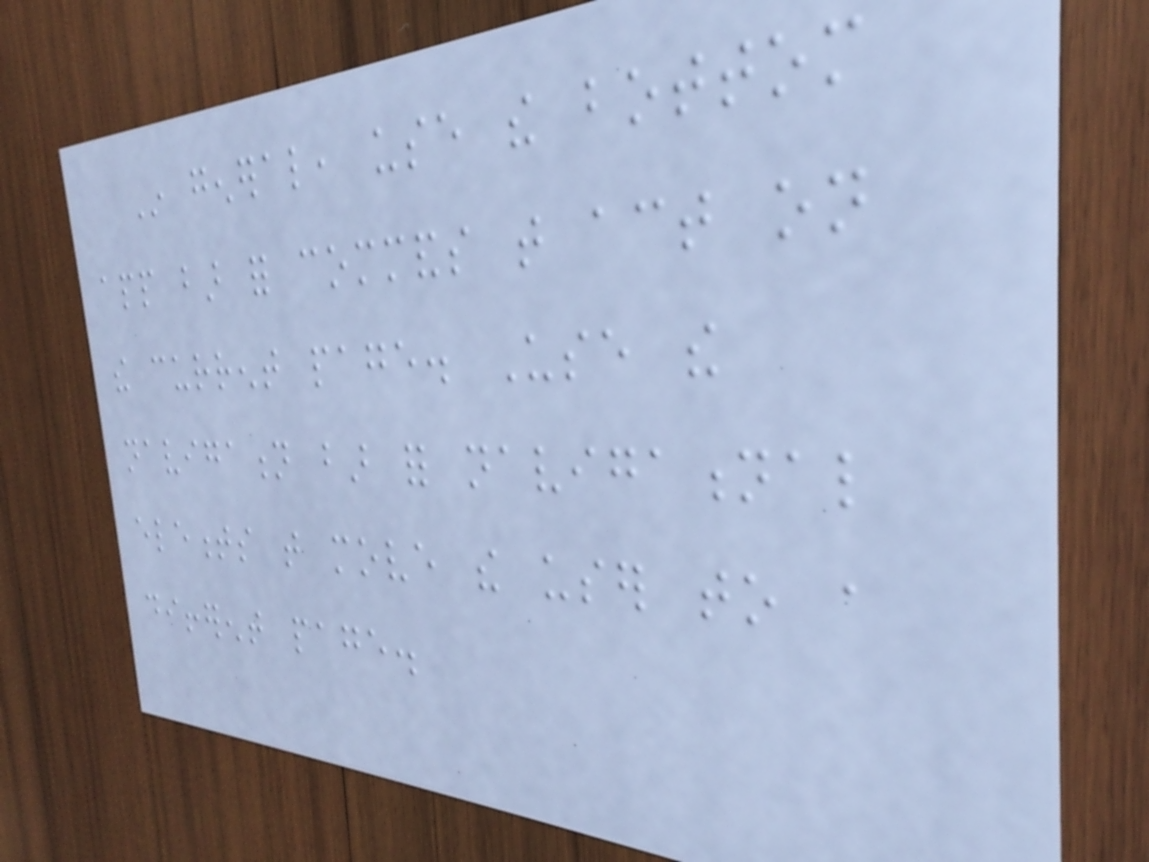In general, use the bottom
app bar for commands that act on
the current page. Use the
navigation bar for navigational
elements that move the user to a
different page.
